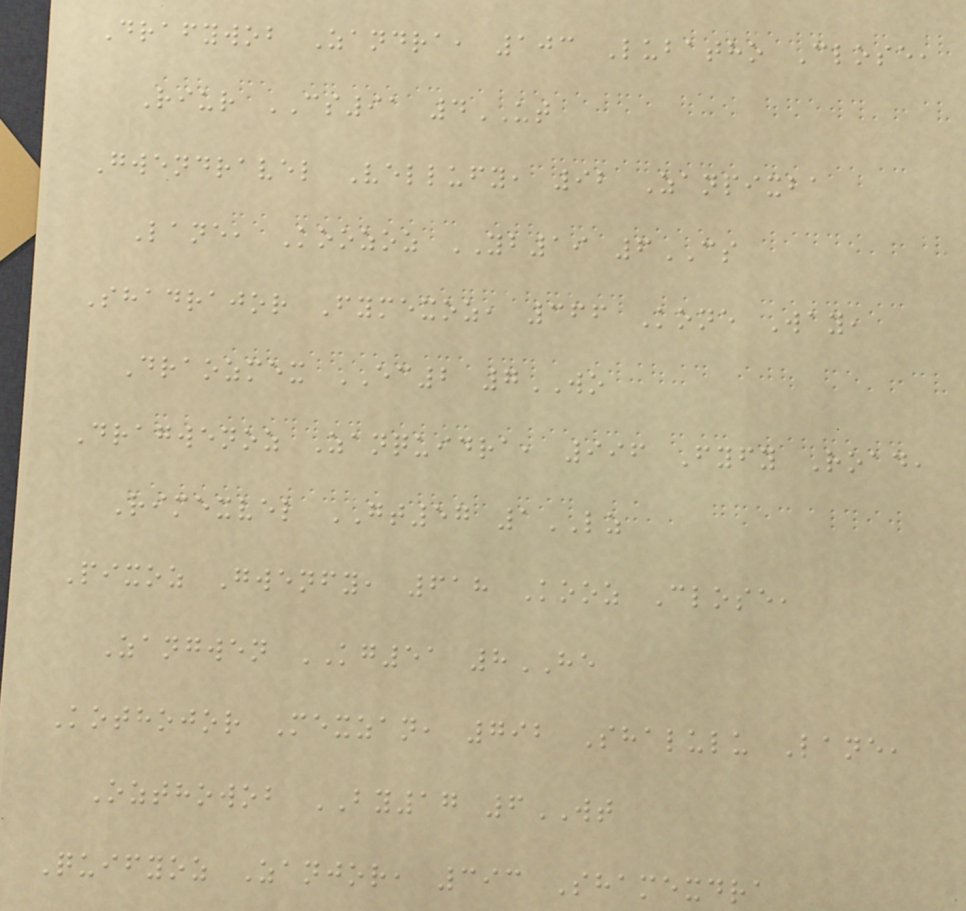Drafywob Zandra, 103 Lubatho Close,
Riur CS91 4UT
Gwendravel Vellufy, 92 Zanpixba
Lane, Koozoz YB19 6CS
Shadrajor Fymexoz, 366 Kone Way,
Draozmex EC2 7WO
Dragwenoz Zanquidra, 996 Fyfy Road,
Rimexvel GT57 1LZ
Pixoz Gwenfy, 618 Kooz Close,
Zangwen KG51 8HE
Kothojor Mexzan, 792 Shalulu Lane,
Ozthowob BY17 6WT
Quifyoz Zanjor, 393 Shamexdra
